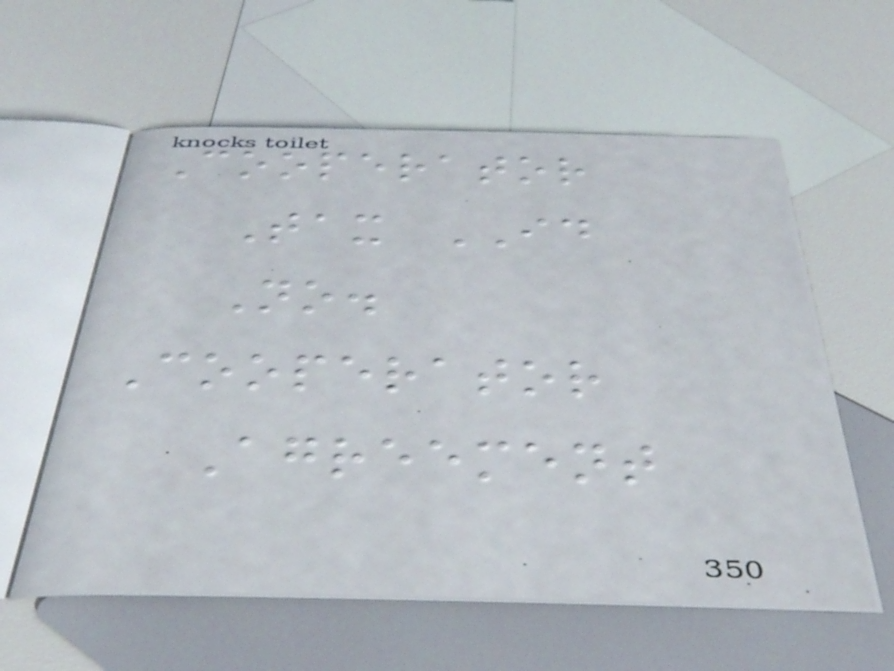Cooperator
Tax ID
No.
Cooperator
Agreement
